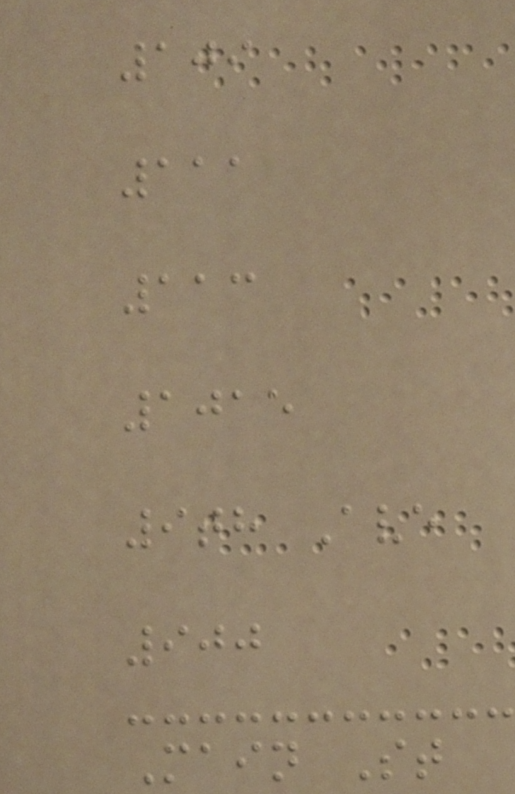109
111
113
1015
9th Ave
900
Main St
